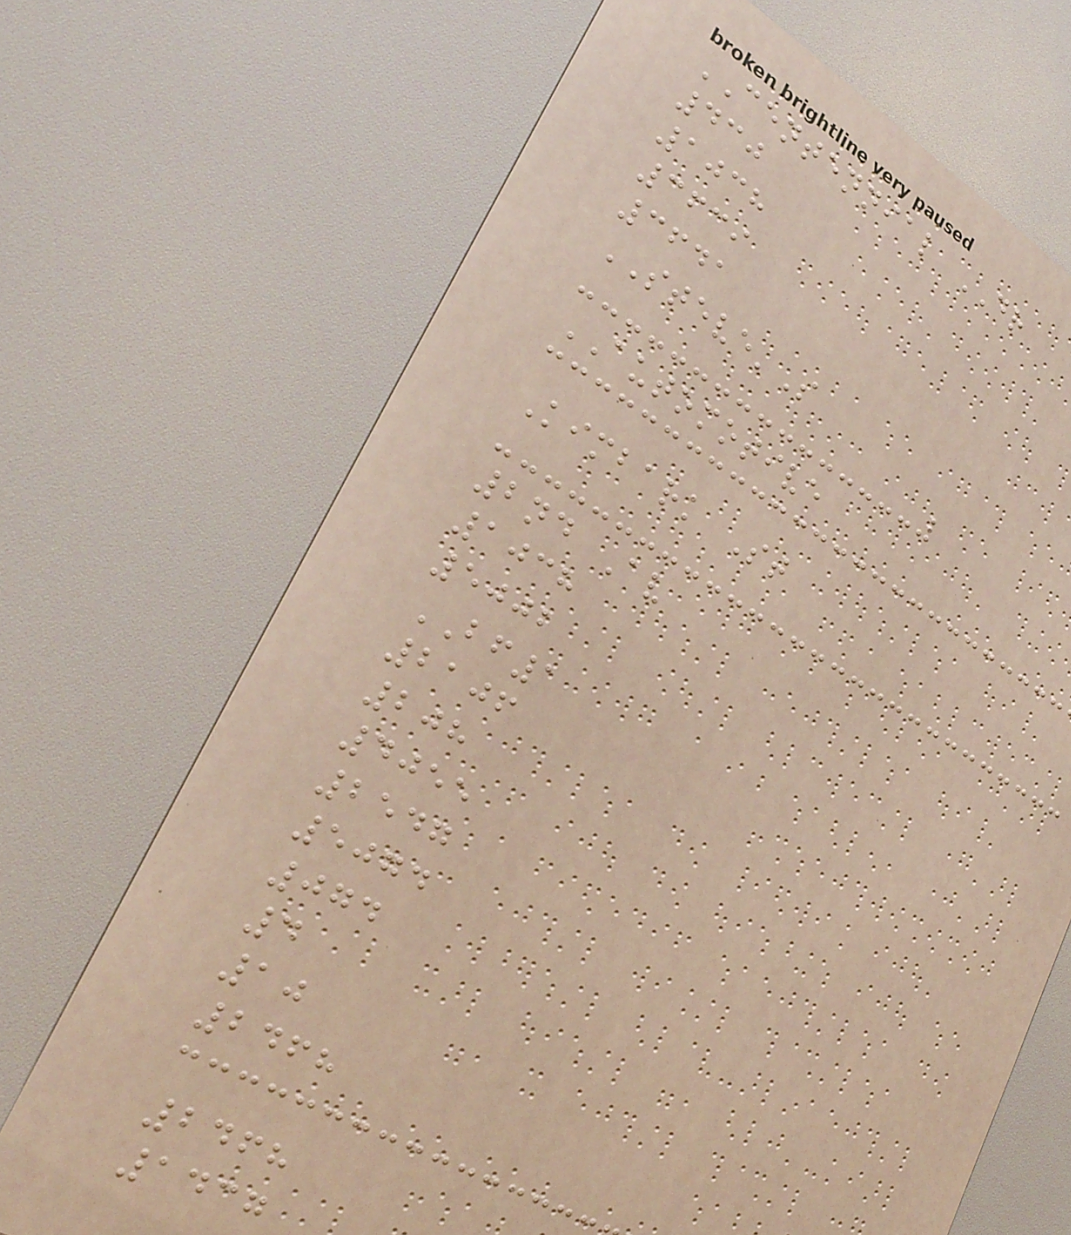CENTENNIAL DR
430
1038
3639
3641
STEVE'S
AUTOMOTIVE
Kimbark St
2nd Av
1038
5002
BF1
2106
208
4055
2547
5074
074
4
10
2468
2468
1437
